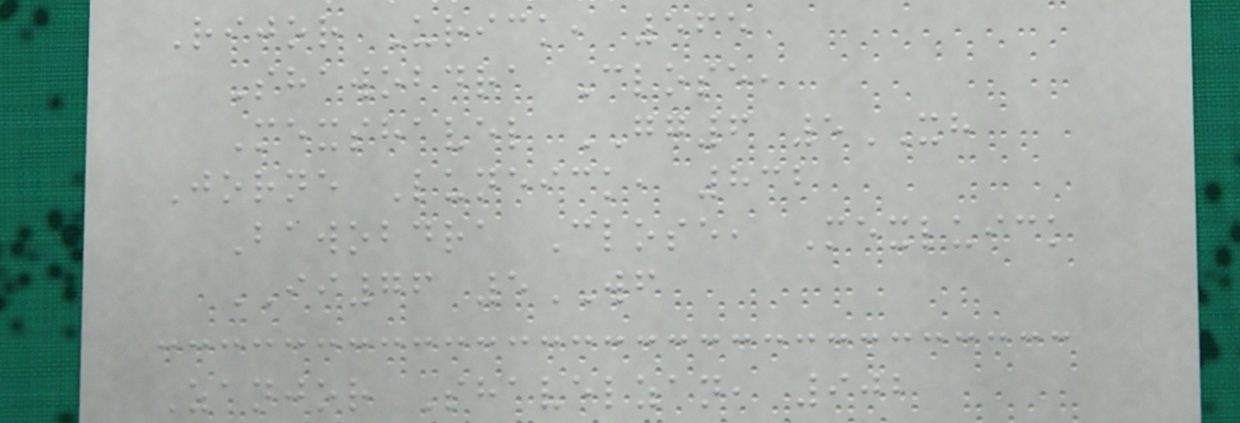Rijor Urick, 565
Shawobdra Close,
Mexshavel GG6 5XH
Jorne Luneick, 832
Bawobdra Close, Mexluick
II76 5WF
Zanjor Shavelzan, 902
